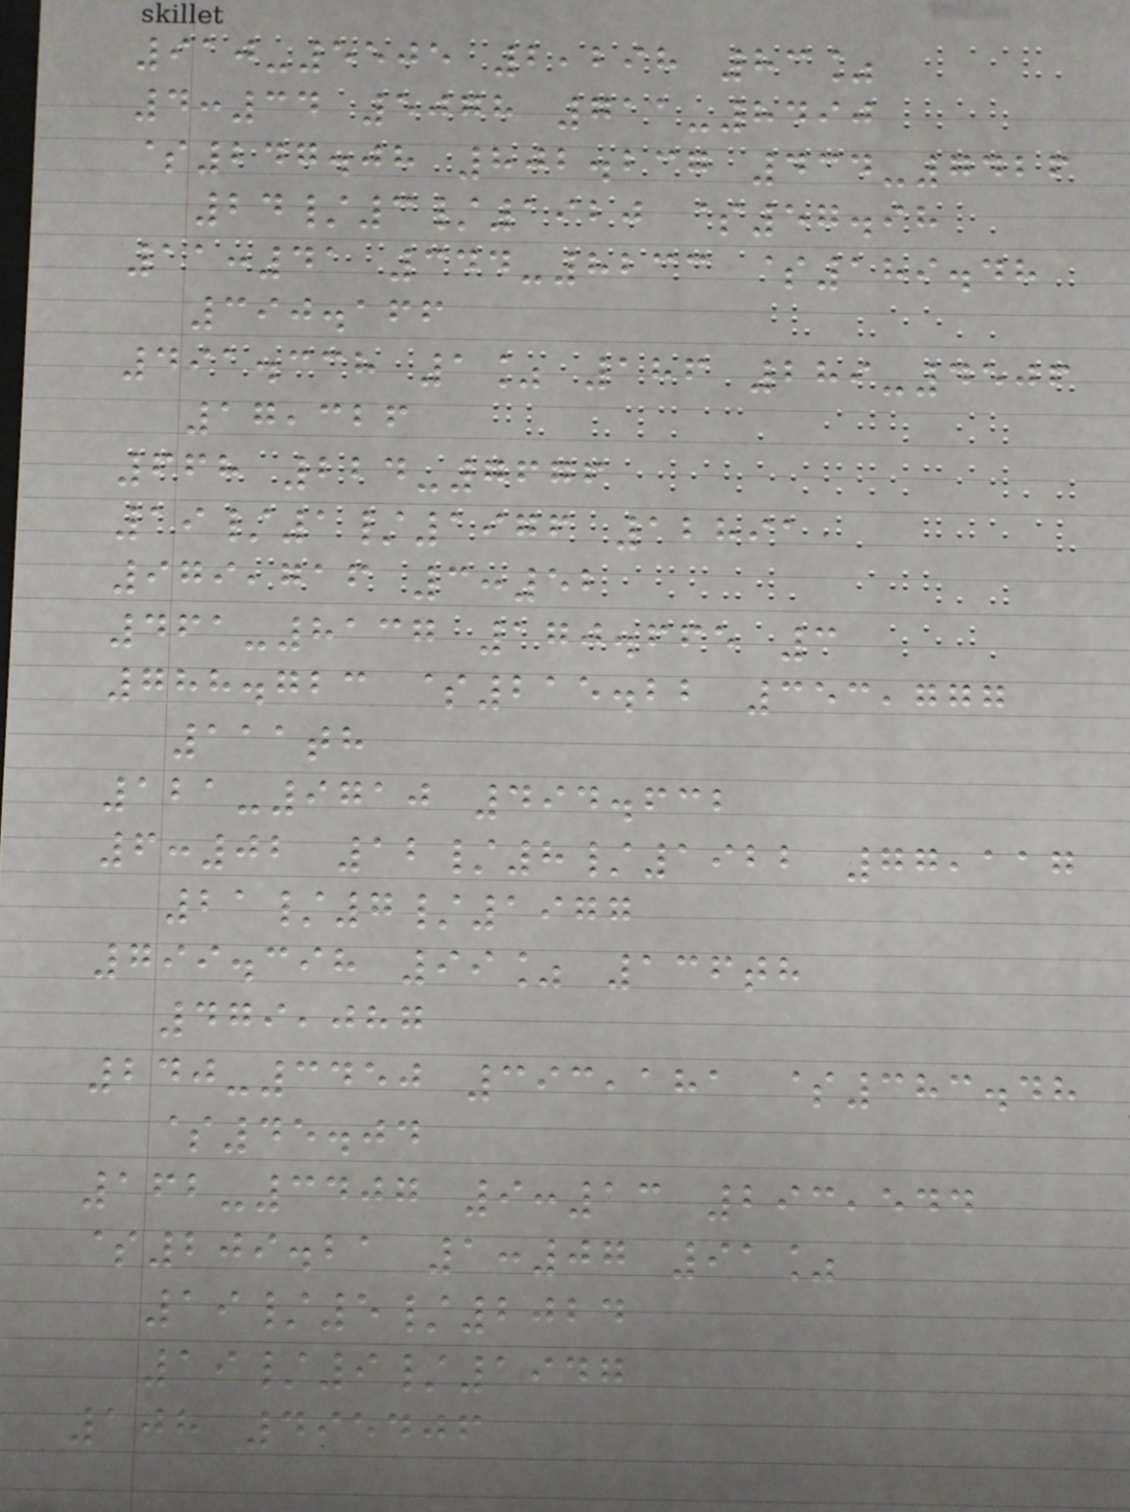910-5505 2,298 83%
4:34 5078 711-8490
$247.08 802.237 434-7426
24/3/1920 $57.98
11:41 344-8233 $189.48
390.166
491.338 1% 186 289-4506
17,326
668 224-7676
19/1/1976 12891
979,716 3:52
461-8137 170.665 3
788.723 $215.22 353,777
111th
121-9710 494.632
6:02 12/8/1922 77,117
21/7/1977
799.398 99% 136th
479,087
240-3450 393,181 $383.48
$45.04
162-3407 9:13 293,544
$209.21 1:07 91%
19/5/2024
19/9/1947
108 495406
